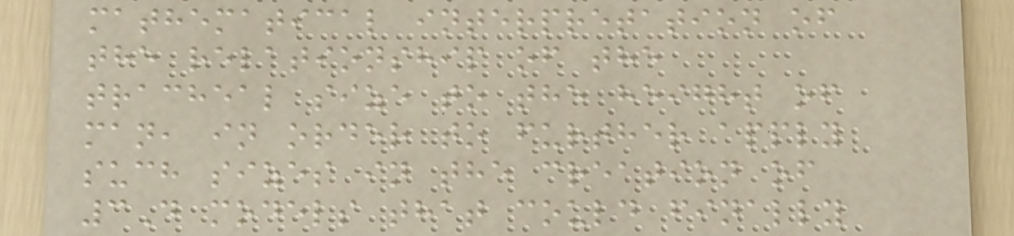mathematical interpretation of
the relationship of the
tracheal size to the height of
man, in order to further apply
such sizes in the creation of
3D models that could finally
